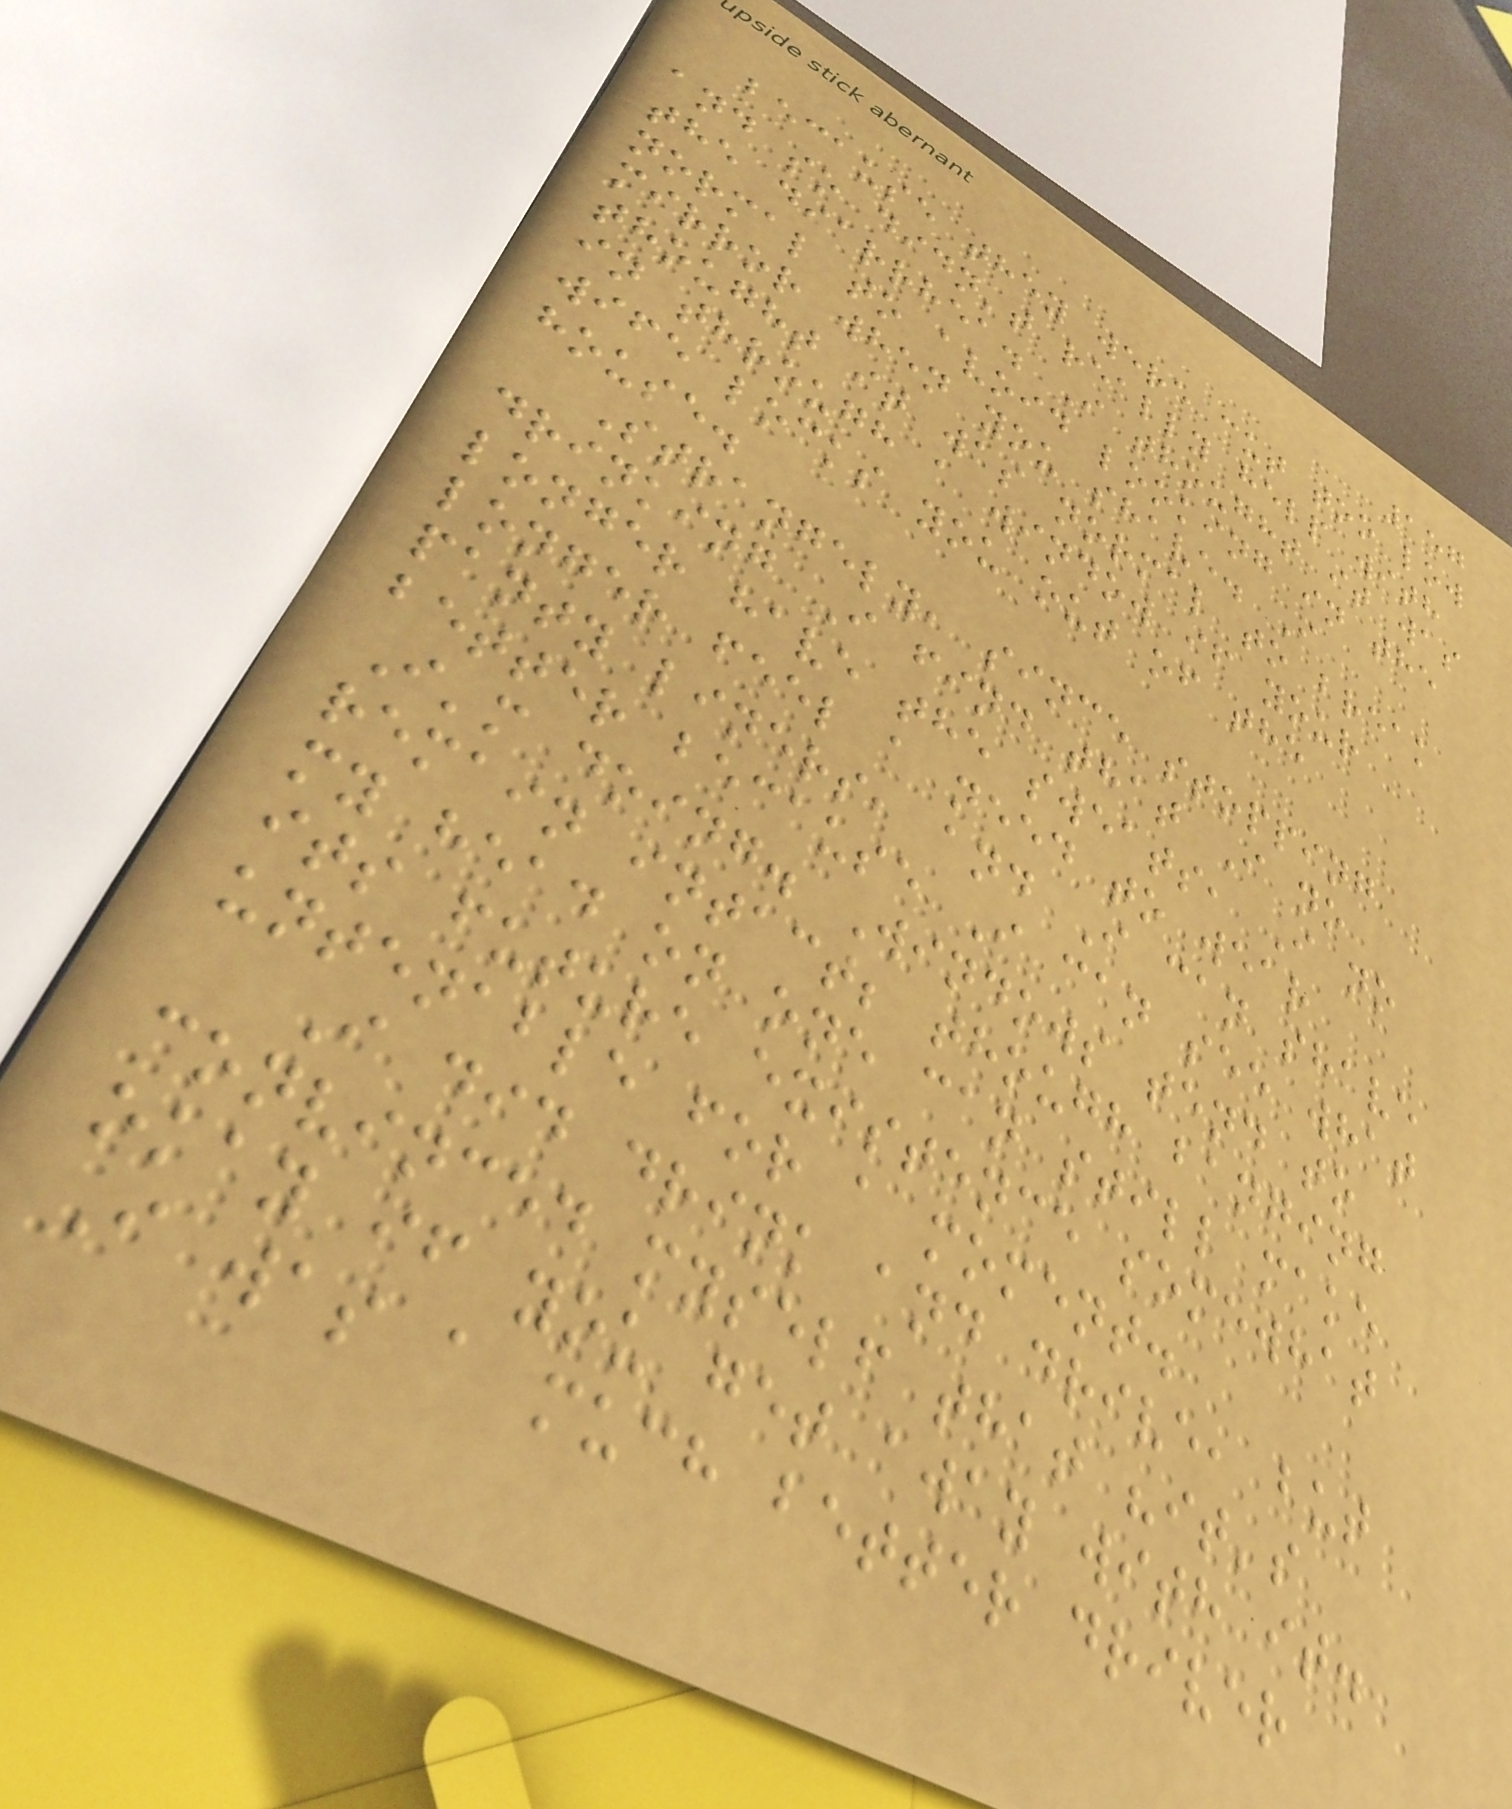157
because they were cut too low
and so didn't really help with
the diarrhea. I thought it was
normal to avoid looking in the
mirror when you shave. I
thought it was normal to break
in through a window if your
wife locks you out of the
house.
Strangely, since stopping
drinking I find that I no
longer have the sweats, I no
longer feel a need to wear
panty liners, and I can shave
better because I can see what
I'm doing. Windows tend to
remain intact; though banging
my head on one can still make
its future existence somewhat
untenable for a moment.
I did drink and drive, but
convinced myself that "it's
okay if you get away with it.
I was a much better driver
